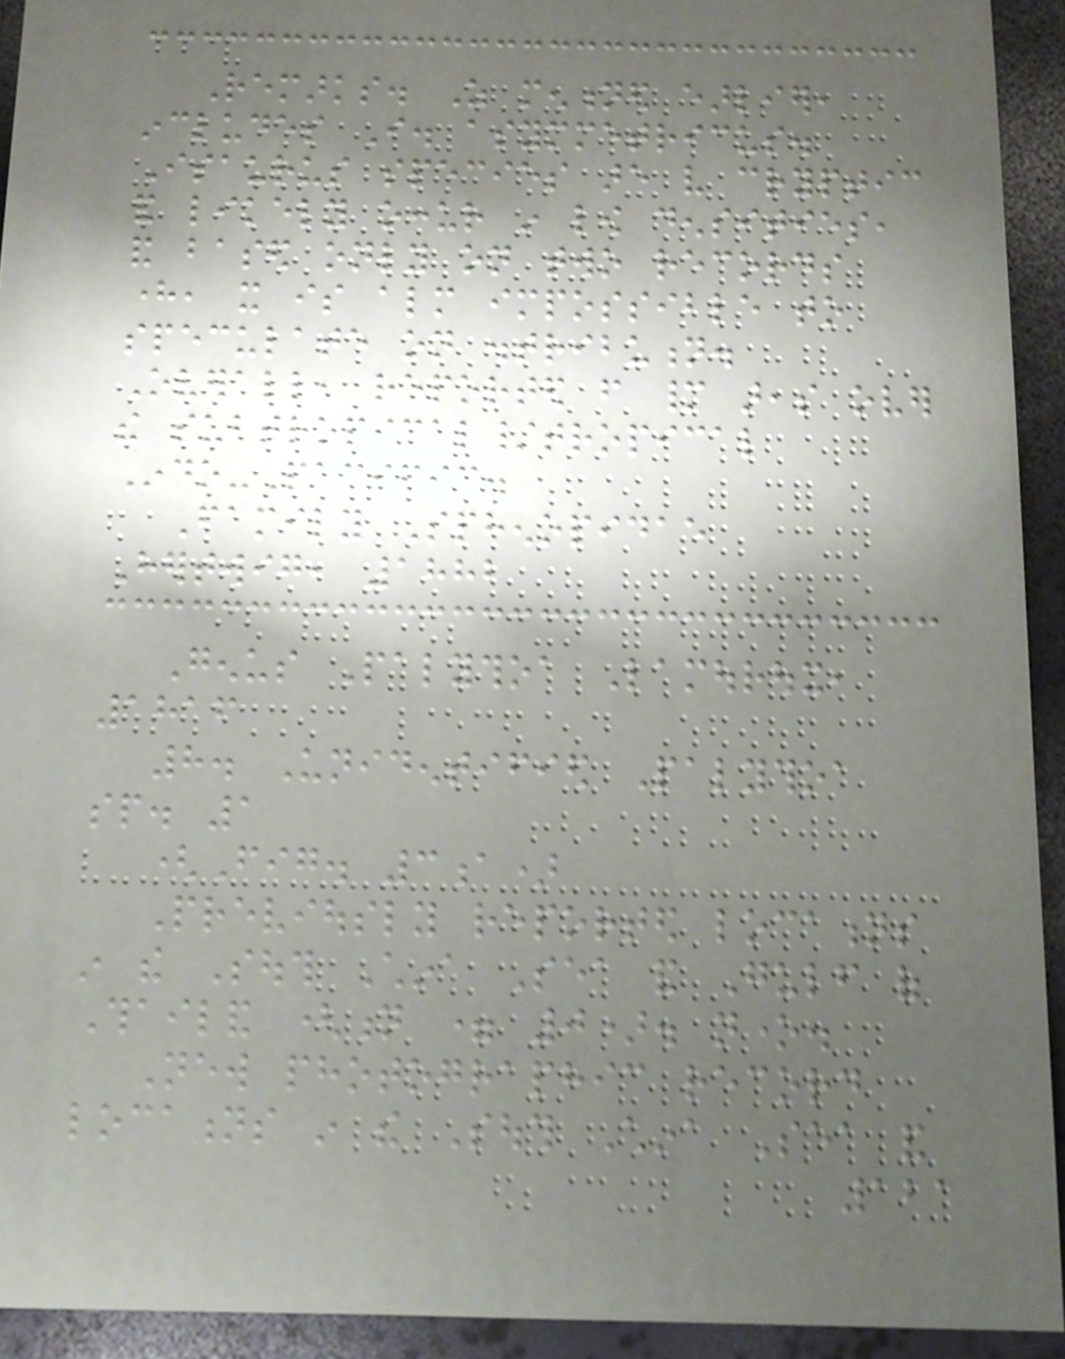Remarks. As mentioned earlier,
includes I. asymmetricus.
Isaurus species are very cryptic
and likely occur in low densities,
and based only on two records
here, it is almost impossible to
speculate on distribution.
Overall, reported from many areas over
the subtropical/tropical
Indo-Pacific.
Family Sphenopidae
Hertwig, 1882
Genus Palythoa Lamouroux,
1816
8. Unidentified Palythoa
sp. 1
(Fig. 3a)
Previously reported locations
in the South China Sea and Gulf of
Thailand (n = 0). none.
New photographic record
locations in the South China Sea and
121
